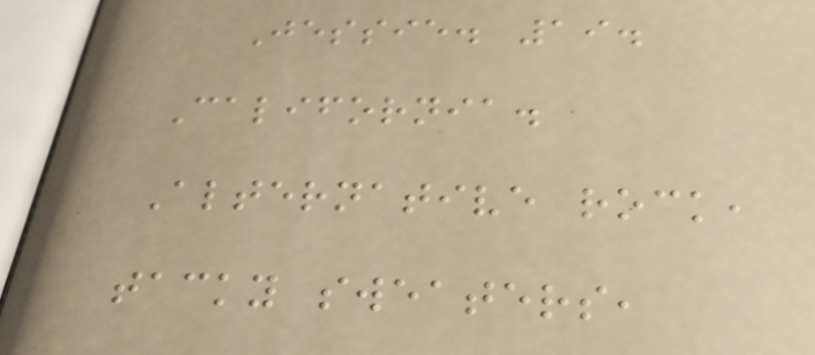Jessie. 19.
California.
Alternative rock,
tacky sweaters,
